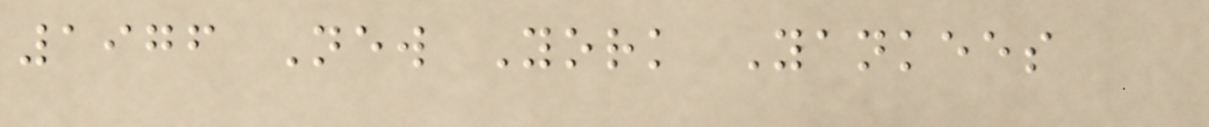1976 New York Yankees
